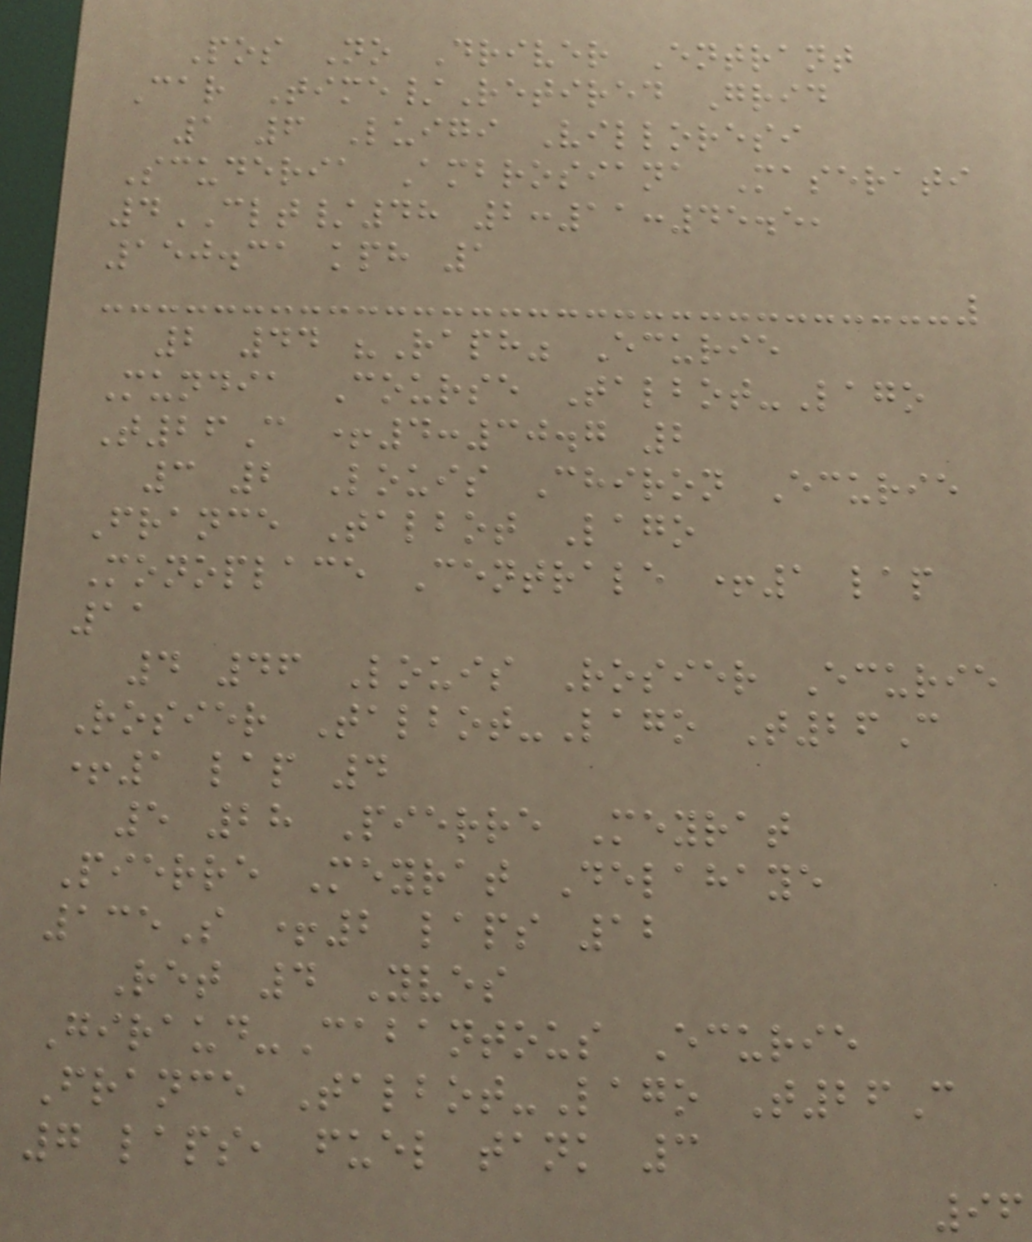Pos No Driver Entrant
Car Time/Retired Grid
1 6 Luigi Villoresi
Scuderia Ambrosiana Maserati
4CLT/48 2:11:45.5,
150.31 kph 1
2 44 "Raph" Ecurie
Mundia Course Talbot-Lago
T26C +4:30.7 2
3 2 Louis Chiron Ecurie
France Talbot Lago
Monoplace Centrale +1 lap
11
4 46 Louis Rosier Ecurie
Rosier Talbot-Lago T26C
+1 lap 4
5 28 Pierre Meyrat
Pierre Meyrat Delahaye
135S +2 laps 12
Ret 4 Yves
Giraud-Cabantous Ecurie
France Talbot-Lago T26C
7 laps, fuel tank 3
96
